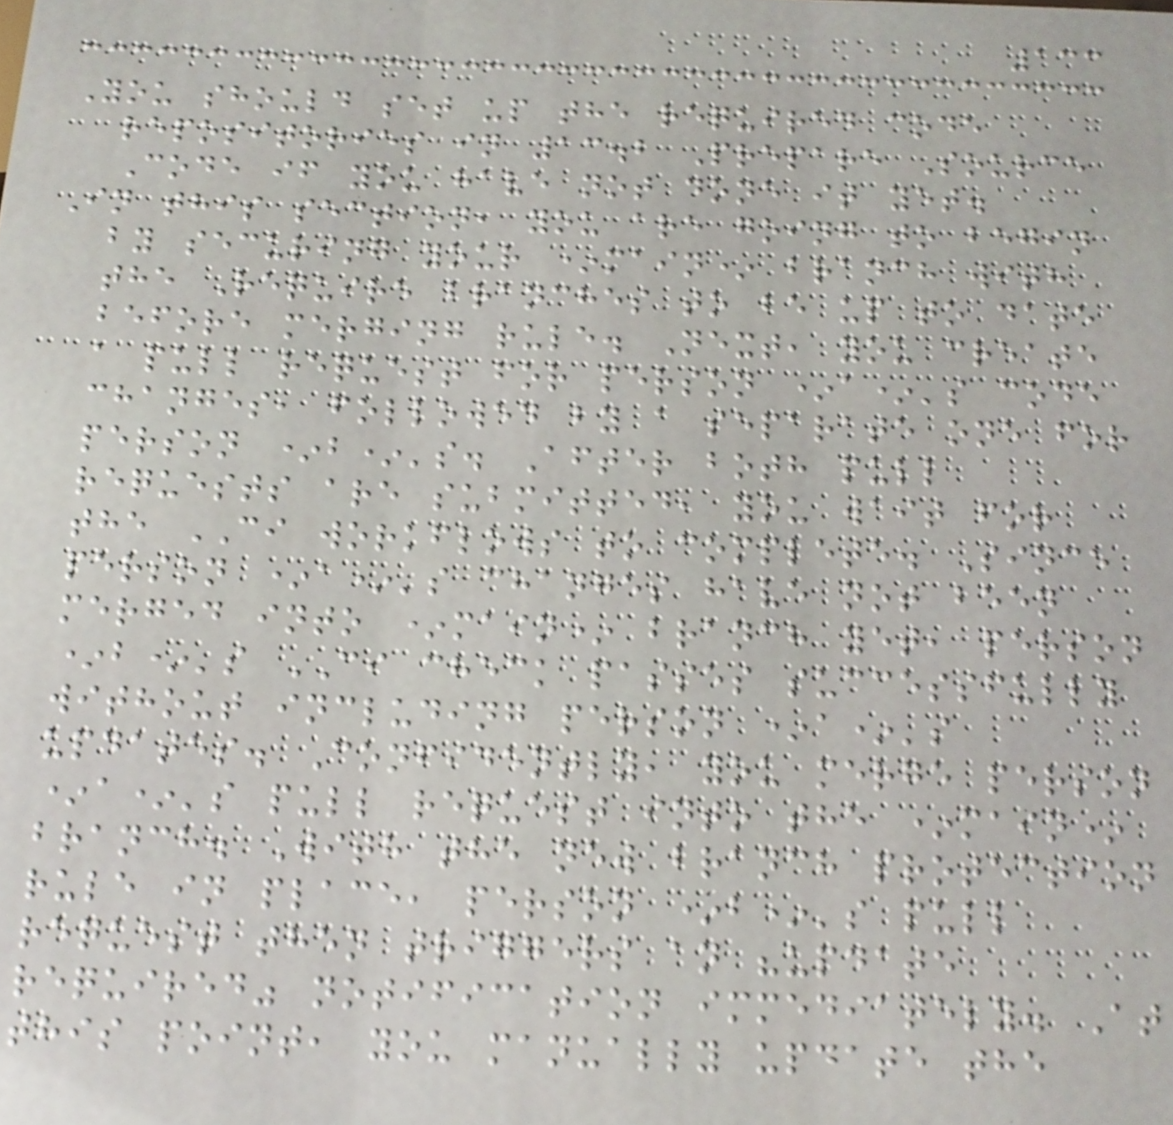133
You should set up the required code
repositories in 13.2 Prepare Source
Code if you have not done it yet.
In this section, you are going to begin
by securing your *main* branch with
the Require branches to be up to date
before merging rule. Next, you create
a pull request for person *a*'s code
changes, followed by a separate one for
person *b*'s. After both pull
requests are submitted, you wait for
the CI workflows to complete. Since
person *a*'s changes have not been
merged into *main* branch yet, person
*b*'s CI check passes successfully
without including person *a*'s
updates. Confidently, you merge person
*a*'s pull request into the *main*
branch. With the new branch protection
rule in place, person *b*'s pull
request then triggers an "update
required" notification immediately. At
this point, you manually update the
